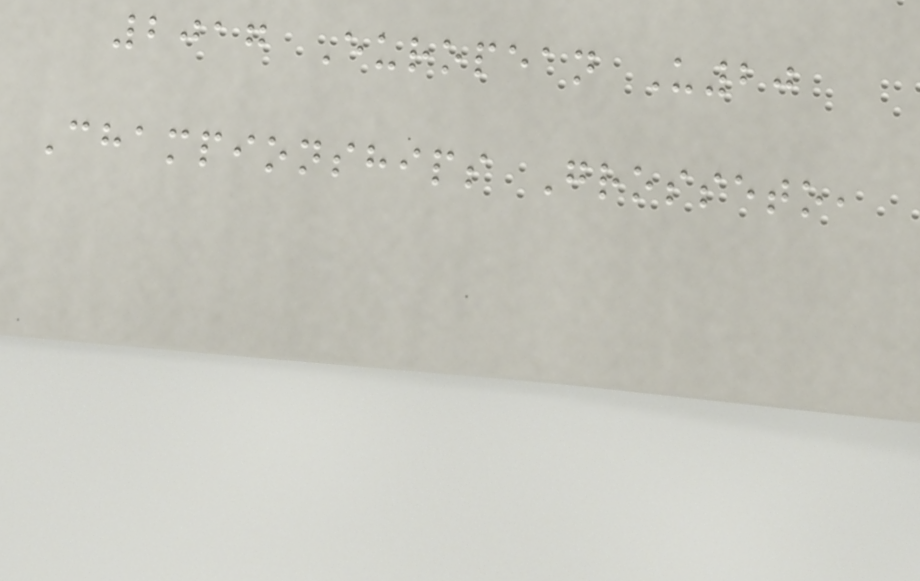2017 European U20
Championships Grosseto,
